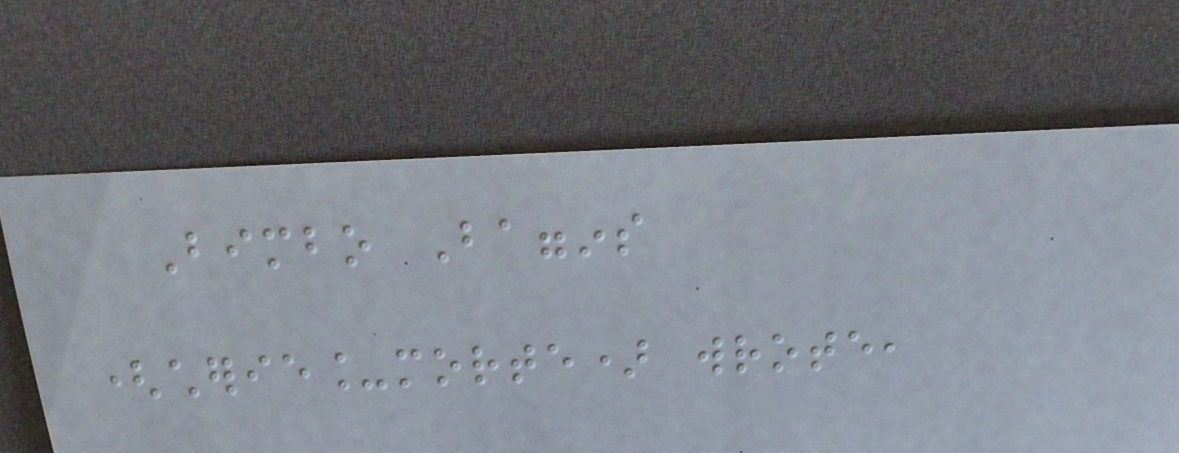Bimbo Baggins
(cherie_morte) wrote,
